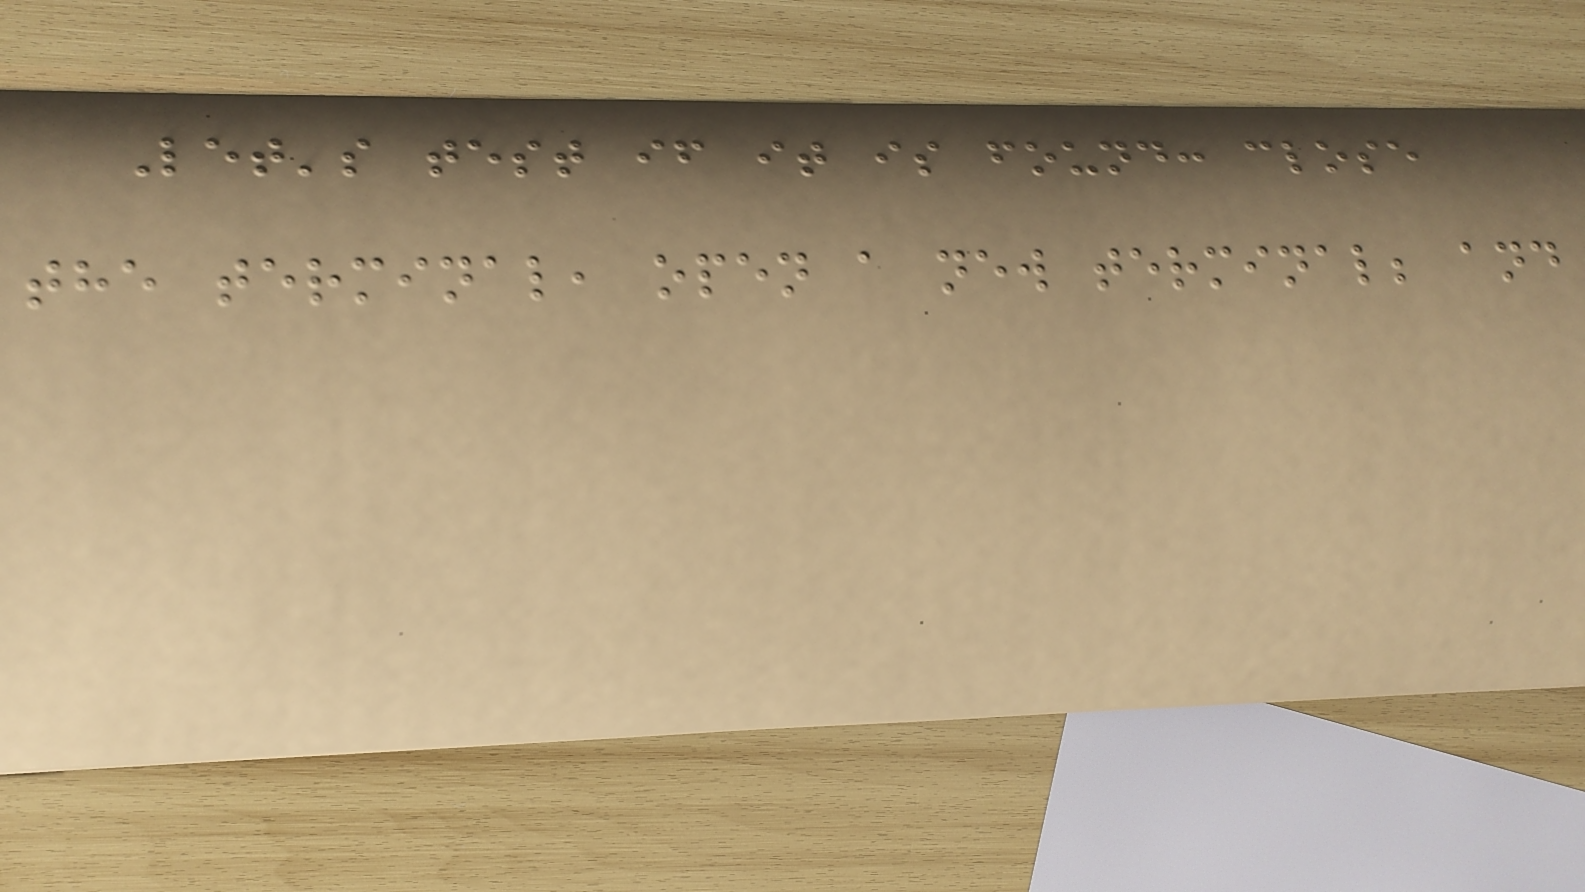Let's test if it is found: close
the terminal, open a new terminal; and
